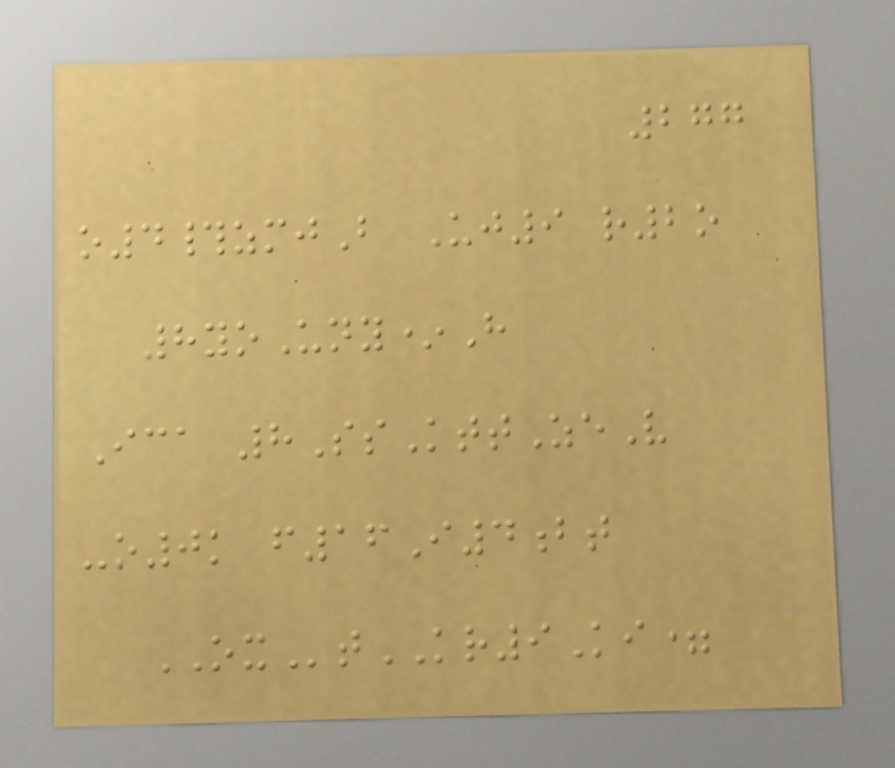277
o4#zmjB Uj9 r2o
8yoUny*H
Ica 8SsKttZeV
-o0k f16I4bt
OXtKR9Ki=
